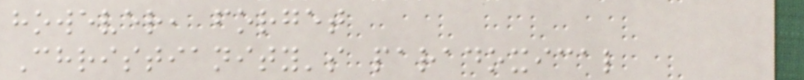however, forget
Christianity's paradoxical
